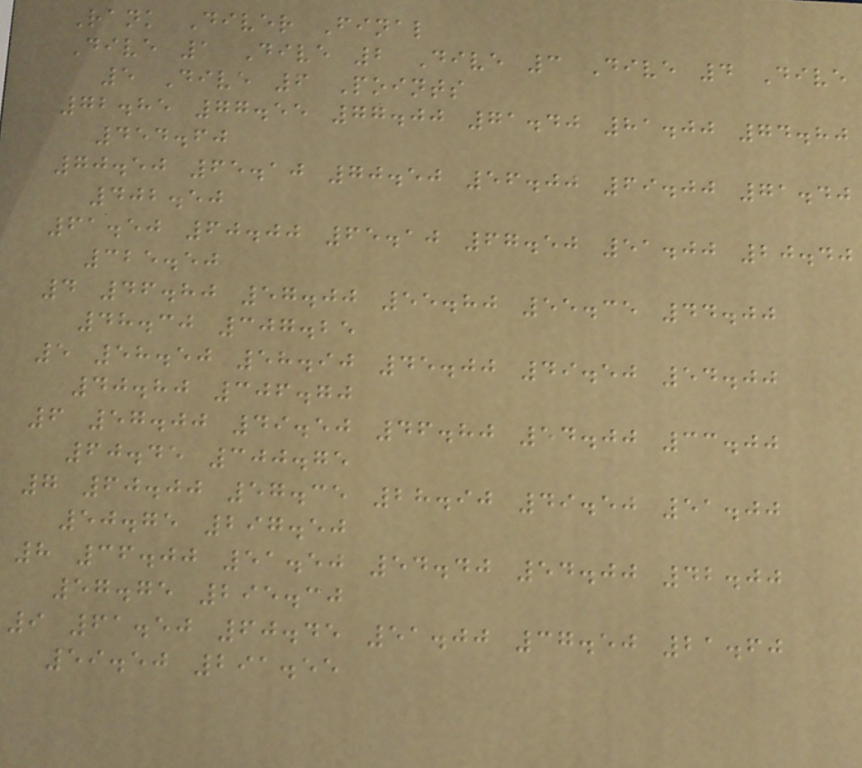Rank Diver Final
Dive 1 Dive 2 Dive 3 Dive 4 Dive
5 Dive 6 Points
72.85 77.55 77.00 71.40 81.00 74.80
454.60
70.50 65.10 70.50 56.00 69.00 71.40
402.50
61.50 60.00 65.10 67.50 51.00 20.40
325.50
4 46.80 57.00 55.80 55.35 44.00
48.30 307.25
5 58.50 58.90 45.00 49.50 54.00
40.80 306.70
6 57.00 49.50 46.80 54.00 33.00
60.45 300.75
7 60.00 57.35 28.90 49.50 51.00
50.75 297.50
8 36.00 51.50 54.40 54.00 42.00
57.75 295.30
9 61.50 60.45 51.00 37.50 21.60
59.50 291.55
